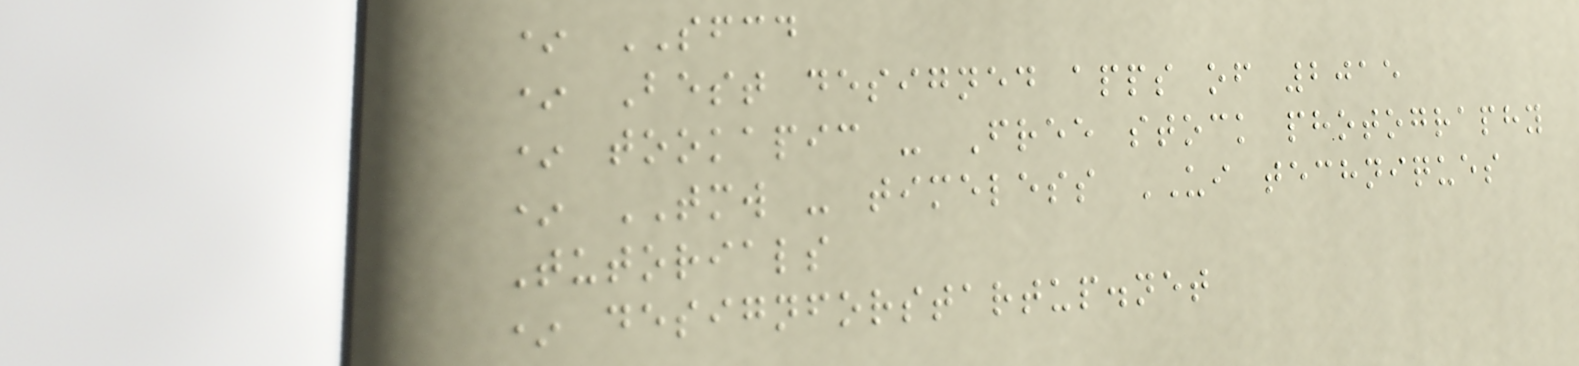* SFCD
* Best designed apps of 2015
* tookapic - Free stock photography
* TMW - timeless UI techniques
Tutorials
* designforstartup.net
